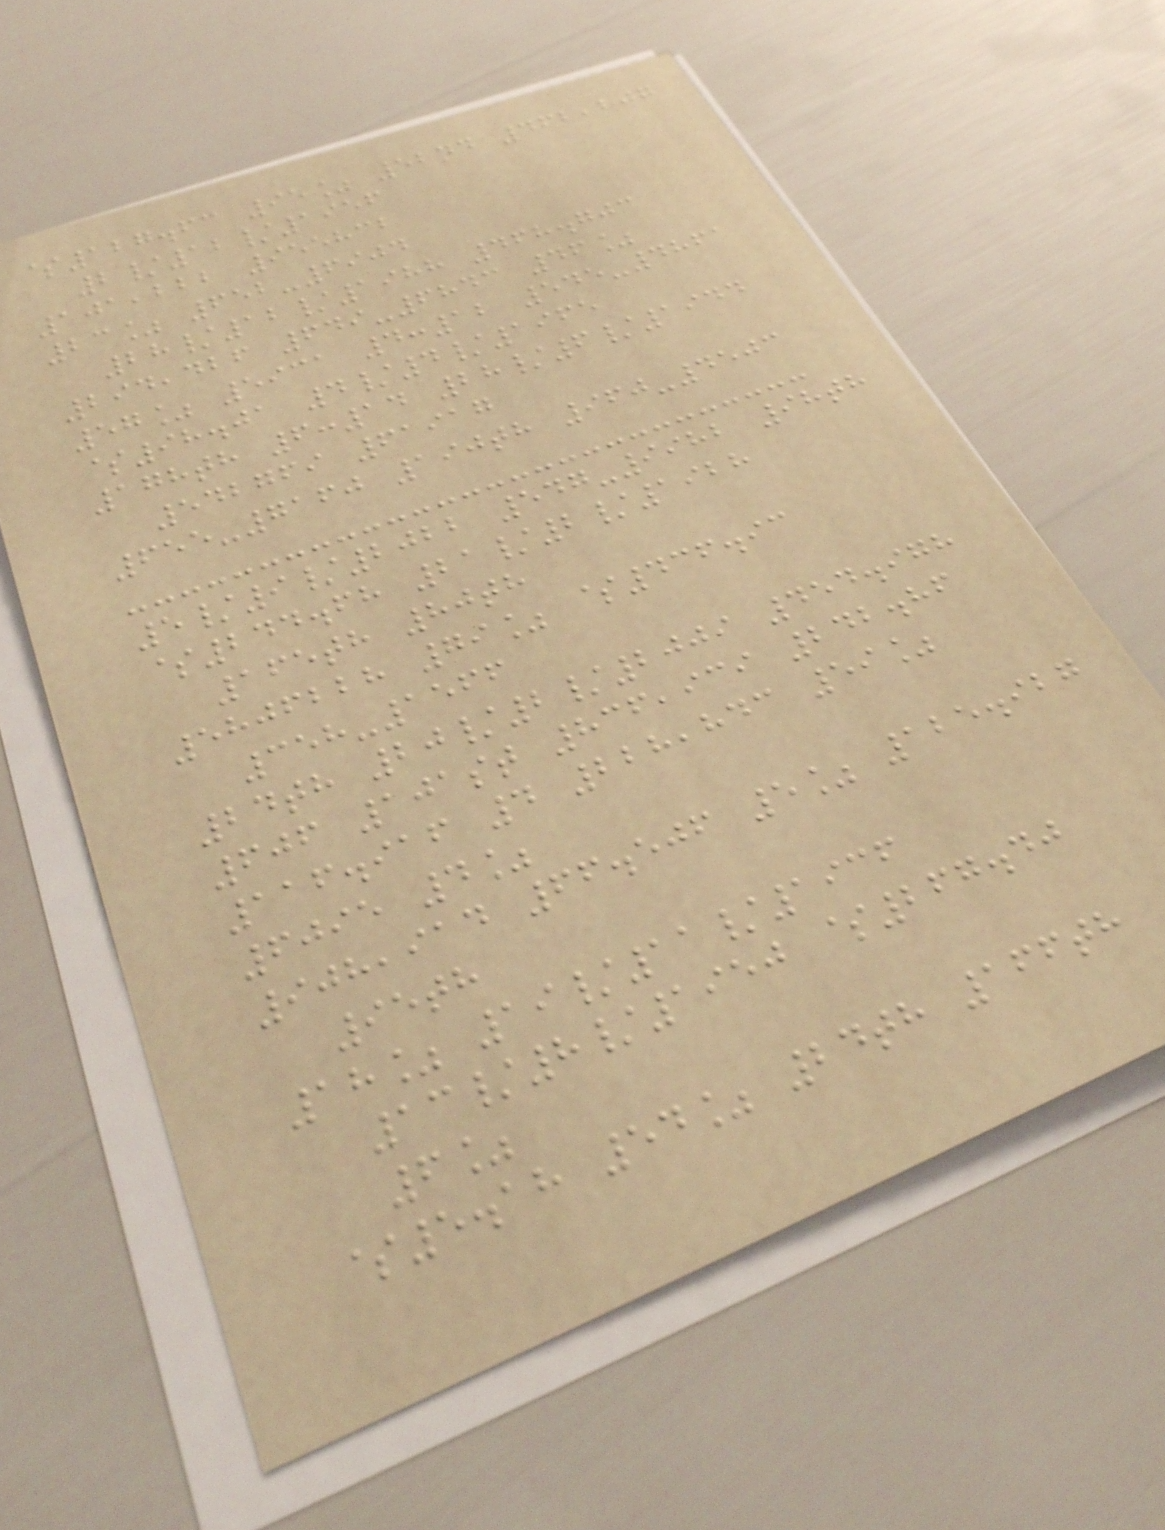$127.63 95% 52nd 462,207
2/12/1956
101,222 955832
23% 652-6904
28/12/1988 468.703
294,426 649-6843 46%
57% 5931 4:12 545-4861
$98.01 4/4/1965
178th 6:14 28/6/1944
542769 61917
655-7160 190th 960-4503
5/9/2022 547-9982 98th
$244.68 21/2/1928
165th 80th
5806228 79% $436.93
358-1566
24th 20/2/2009 454.978
606 101st 836,939 242.86
116.916 4 228,843 59%
6095 4%
908,914 66.506 5% 125.927
95th
18% 19/11/1936
13/8/1950 $267.40
6%
$5.18 54% 24th 166th
